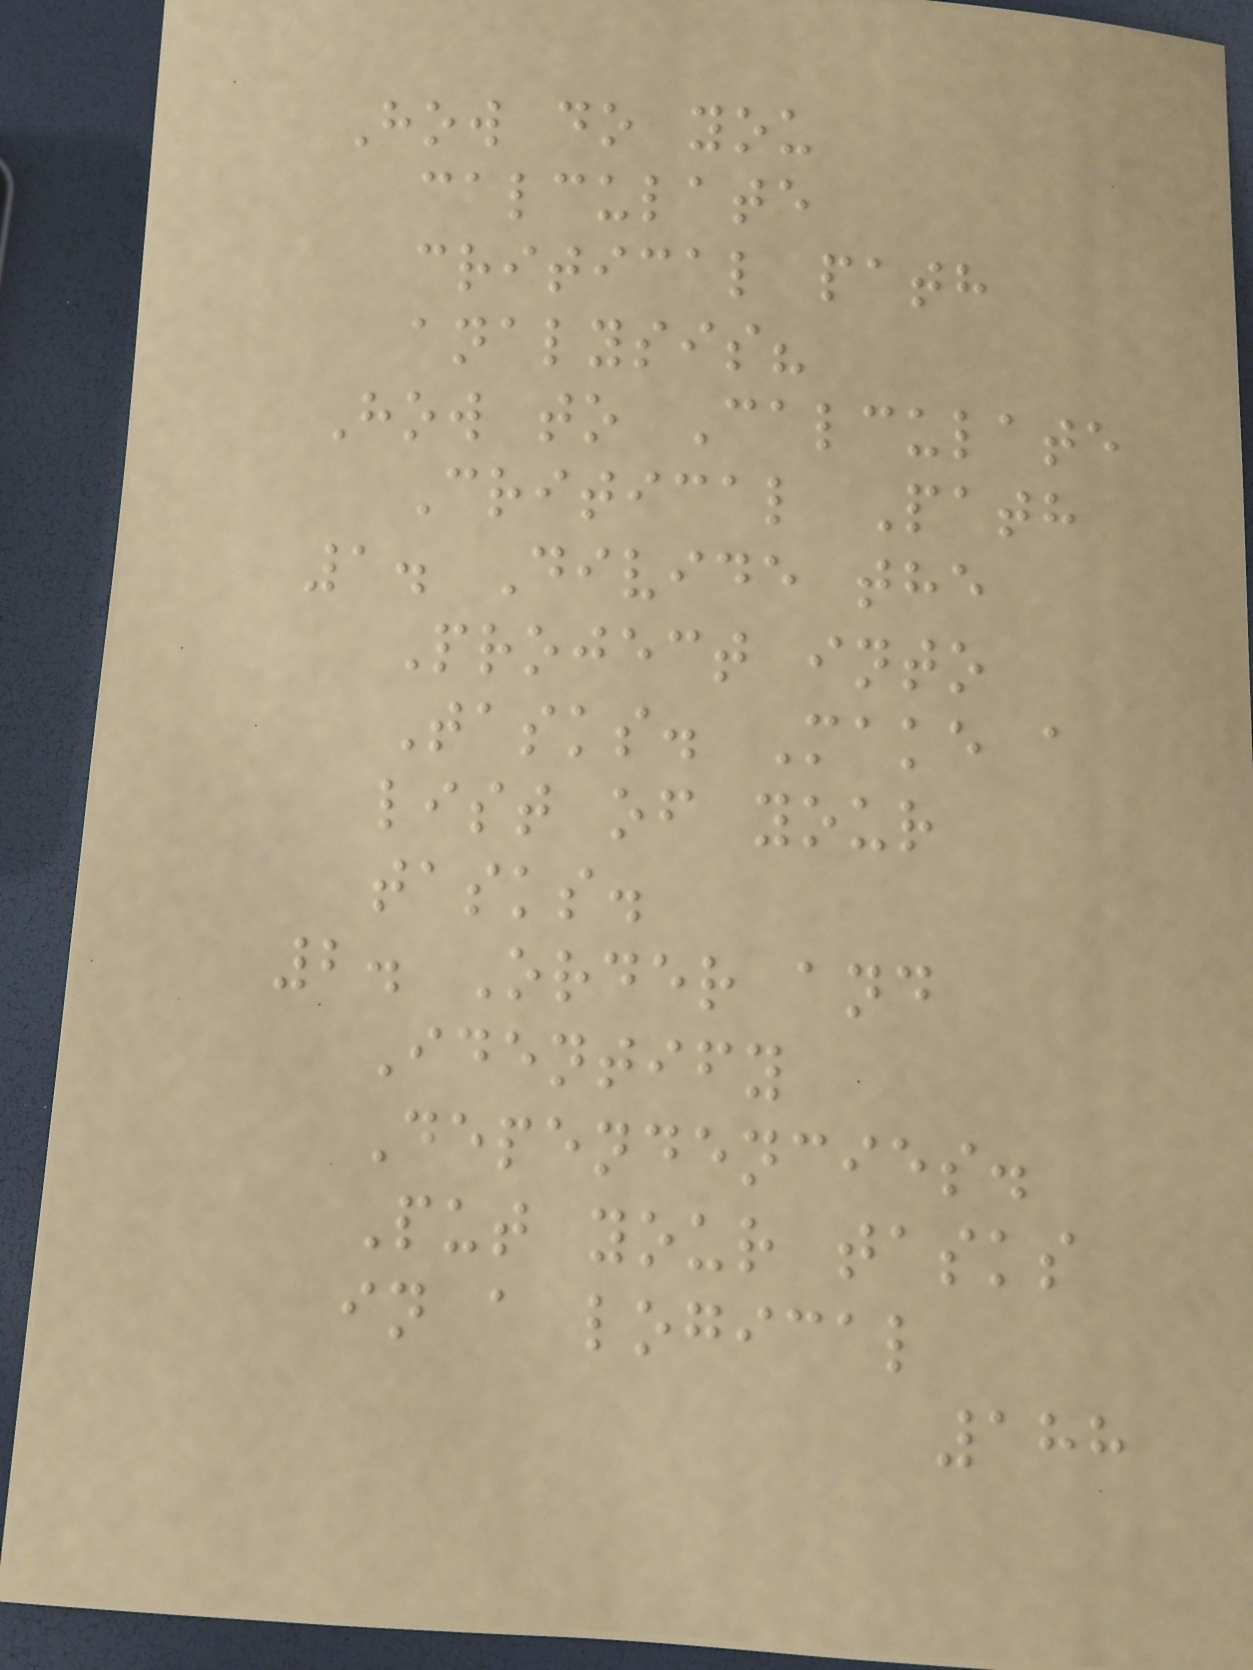How do you
calculate
critical path
analysis?
How to Calculate
Critical Path
1. Divide the
Project into
Tasks. Make a
list of your
tasks.
2. Order and
Identify
Dependencies.
Put your tasks
in a logical
188
